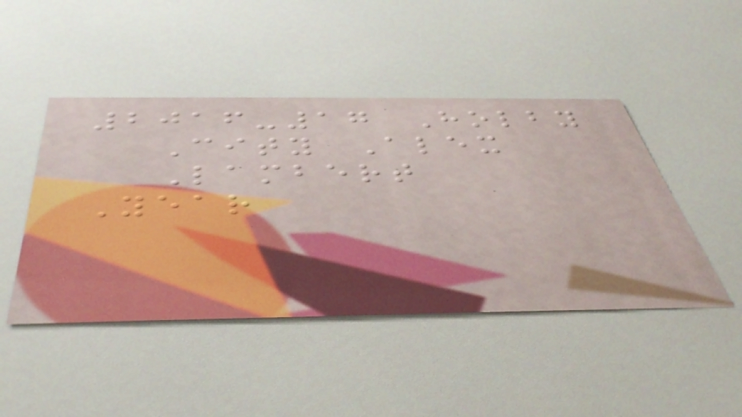2016-17 Holby
City Alex
Lambert
Year
